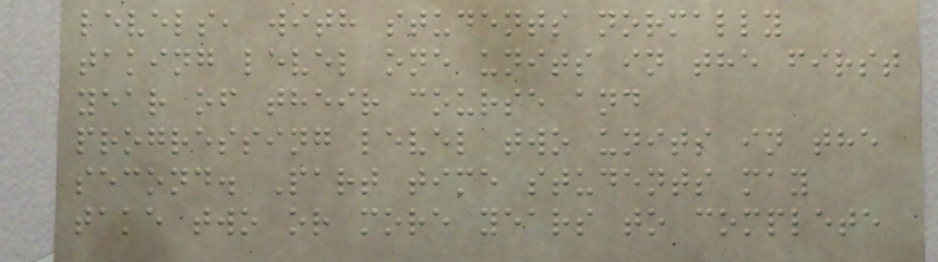levels, with students normally
taking level one units in the first
year of their course and
progressing level two units in the
second. Part time students may
take two or more years to complete
